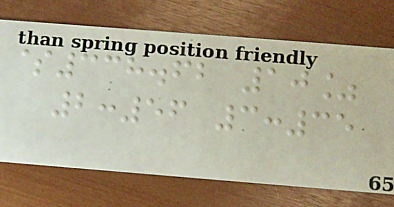$338.62 10%
2:56 3:35
